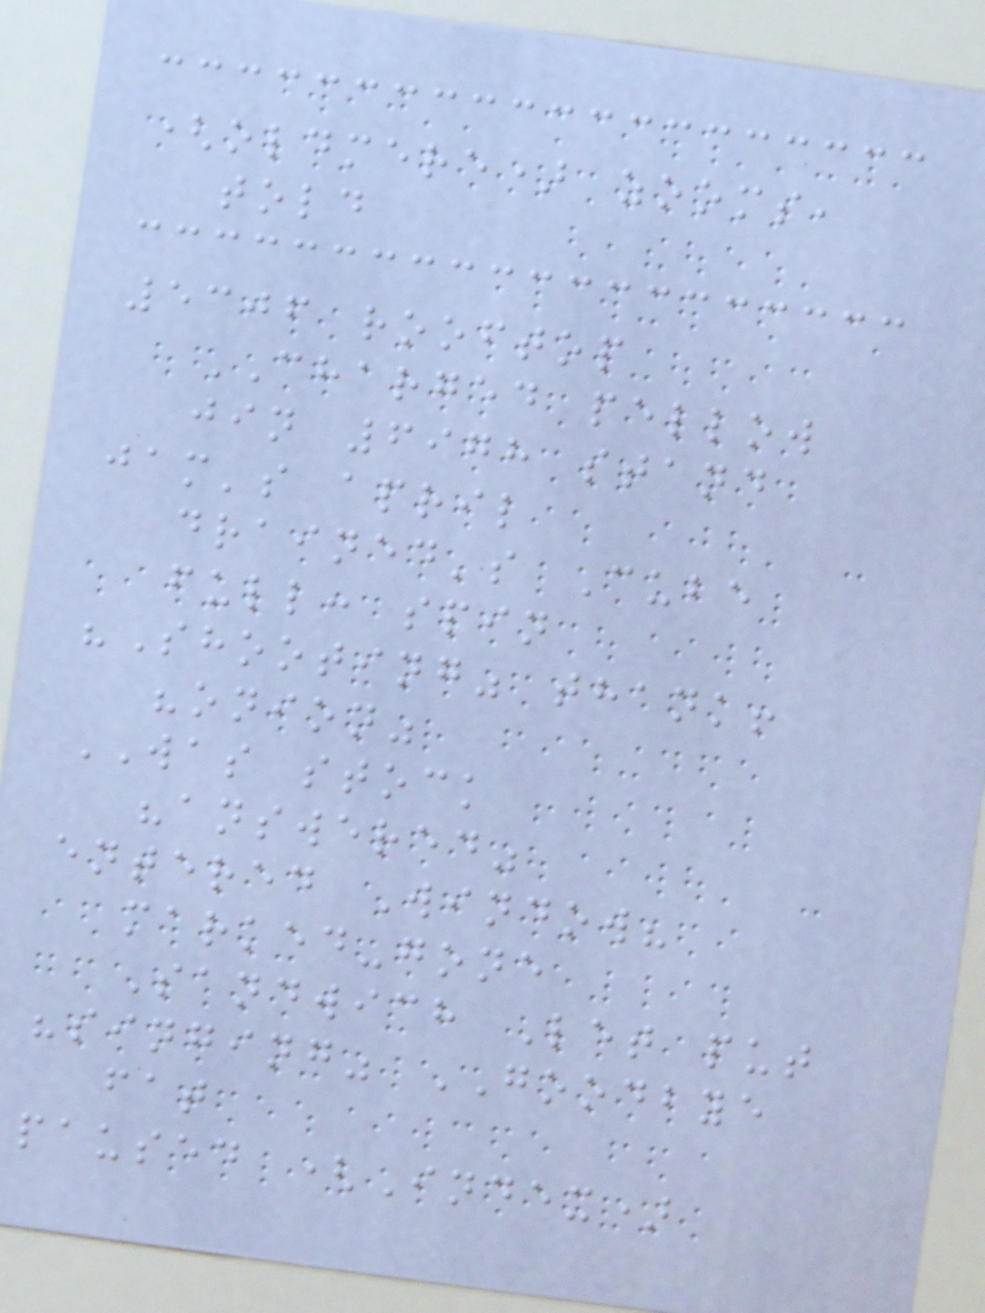(oldmere) zooms,
told
5306 rooftop
CHARGED pellow
jin 6978 stand
jam's april
drained's Cube
full: spin
"Shooting" thank!
"onion"
WAS stock
"answered"
entered Window?
marked-gone
Sandwich Let put
"singing" GOODBYE
fat
paused (Index)
